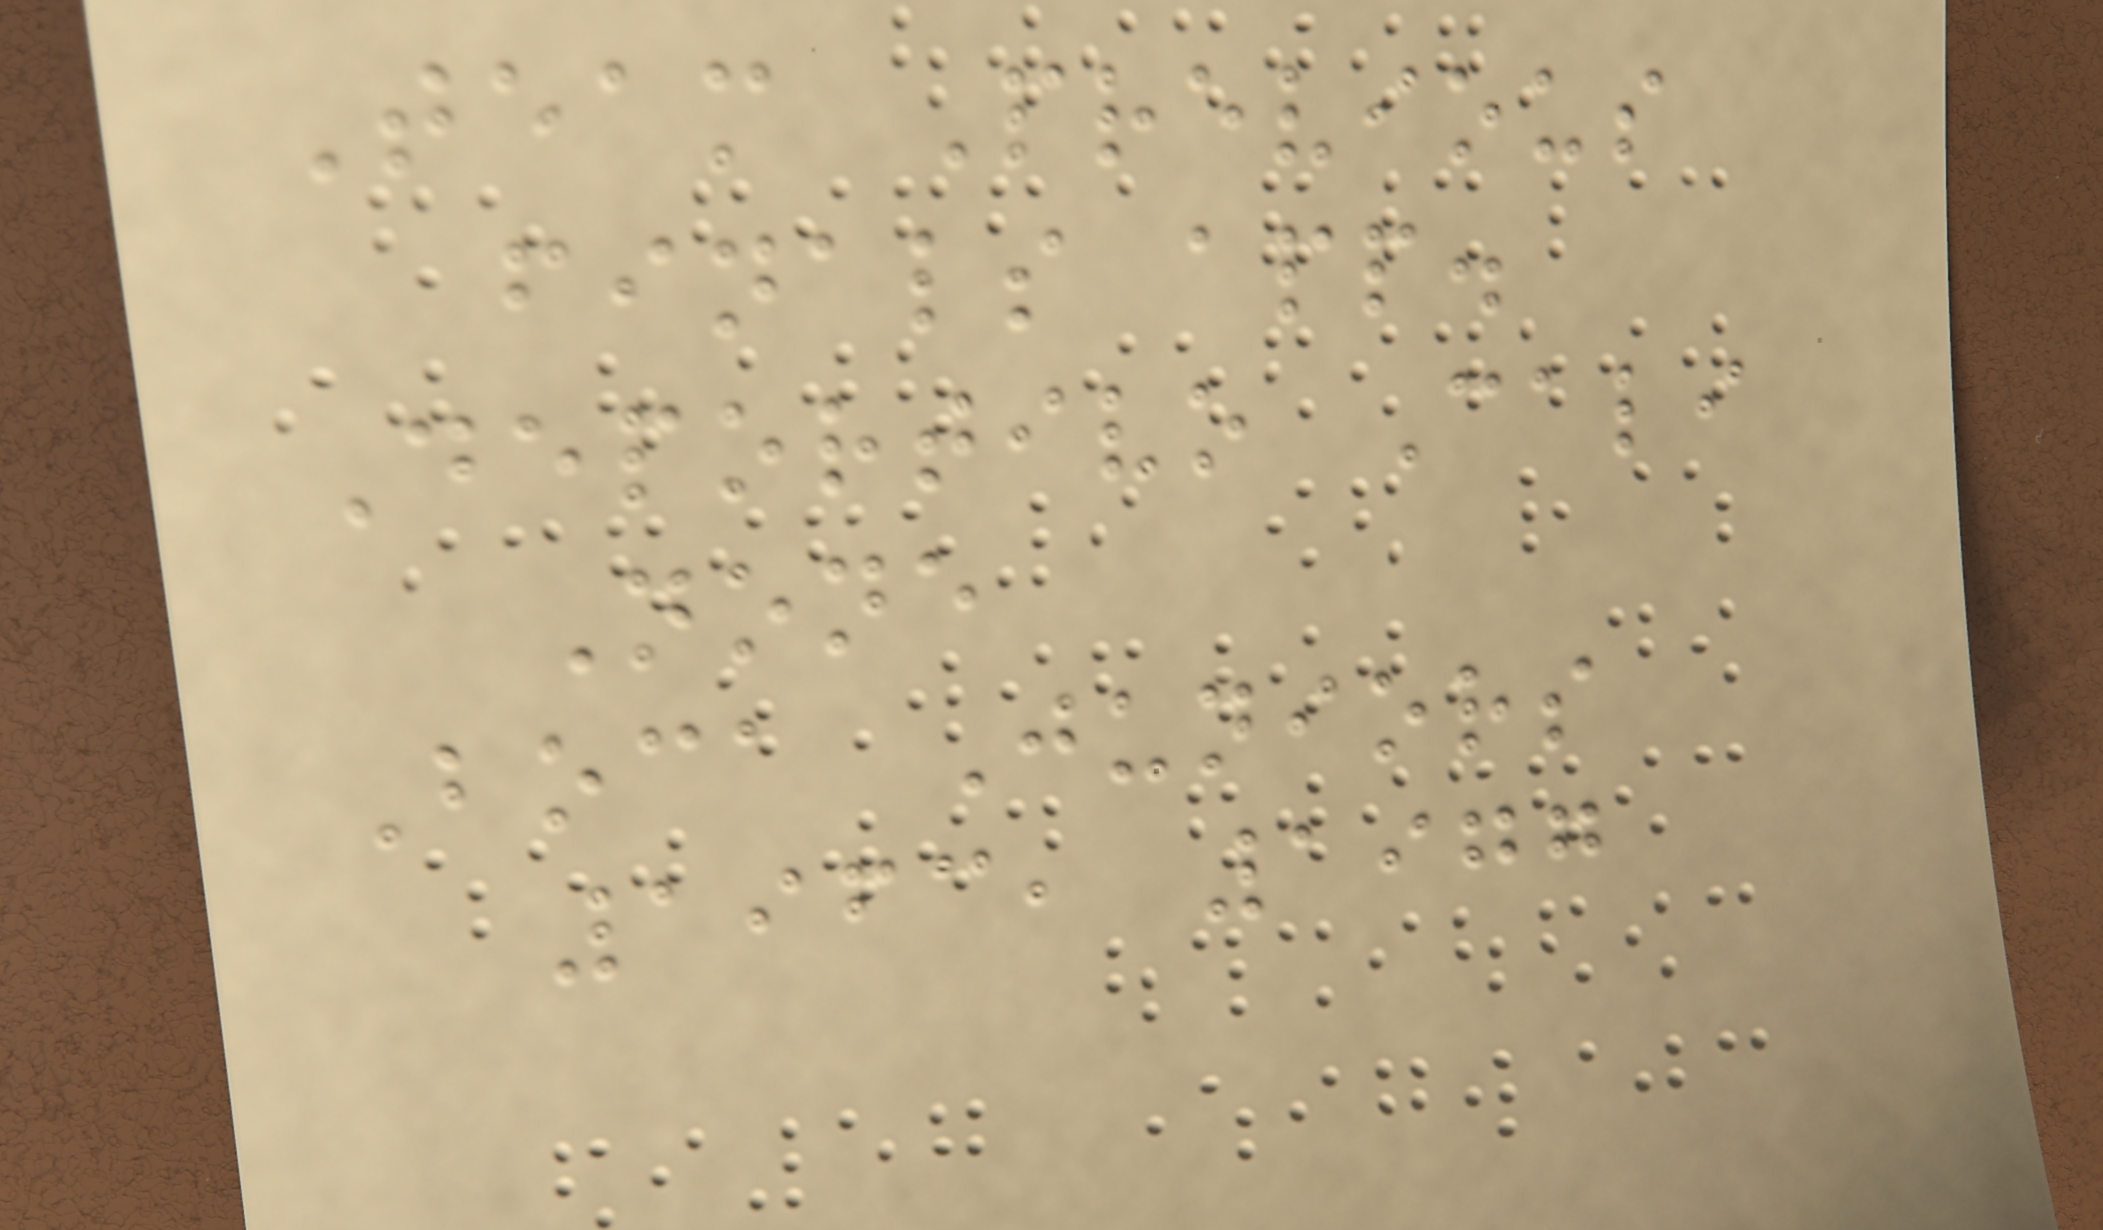Team Previous
finals app.
Deportivo Cali
None
Boca Juniors
1963, 1977
